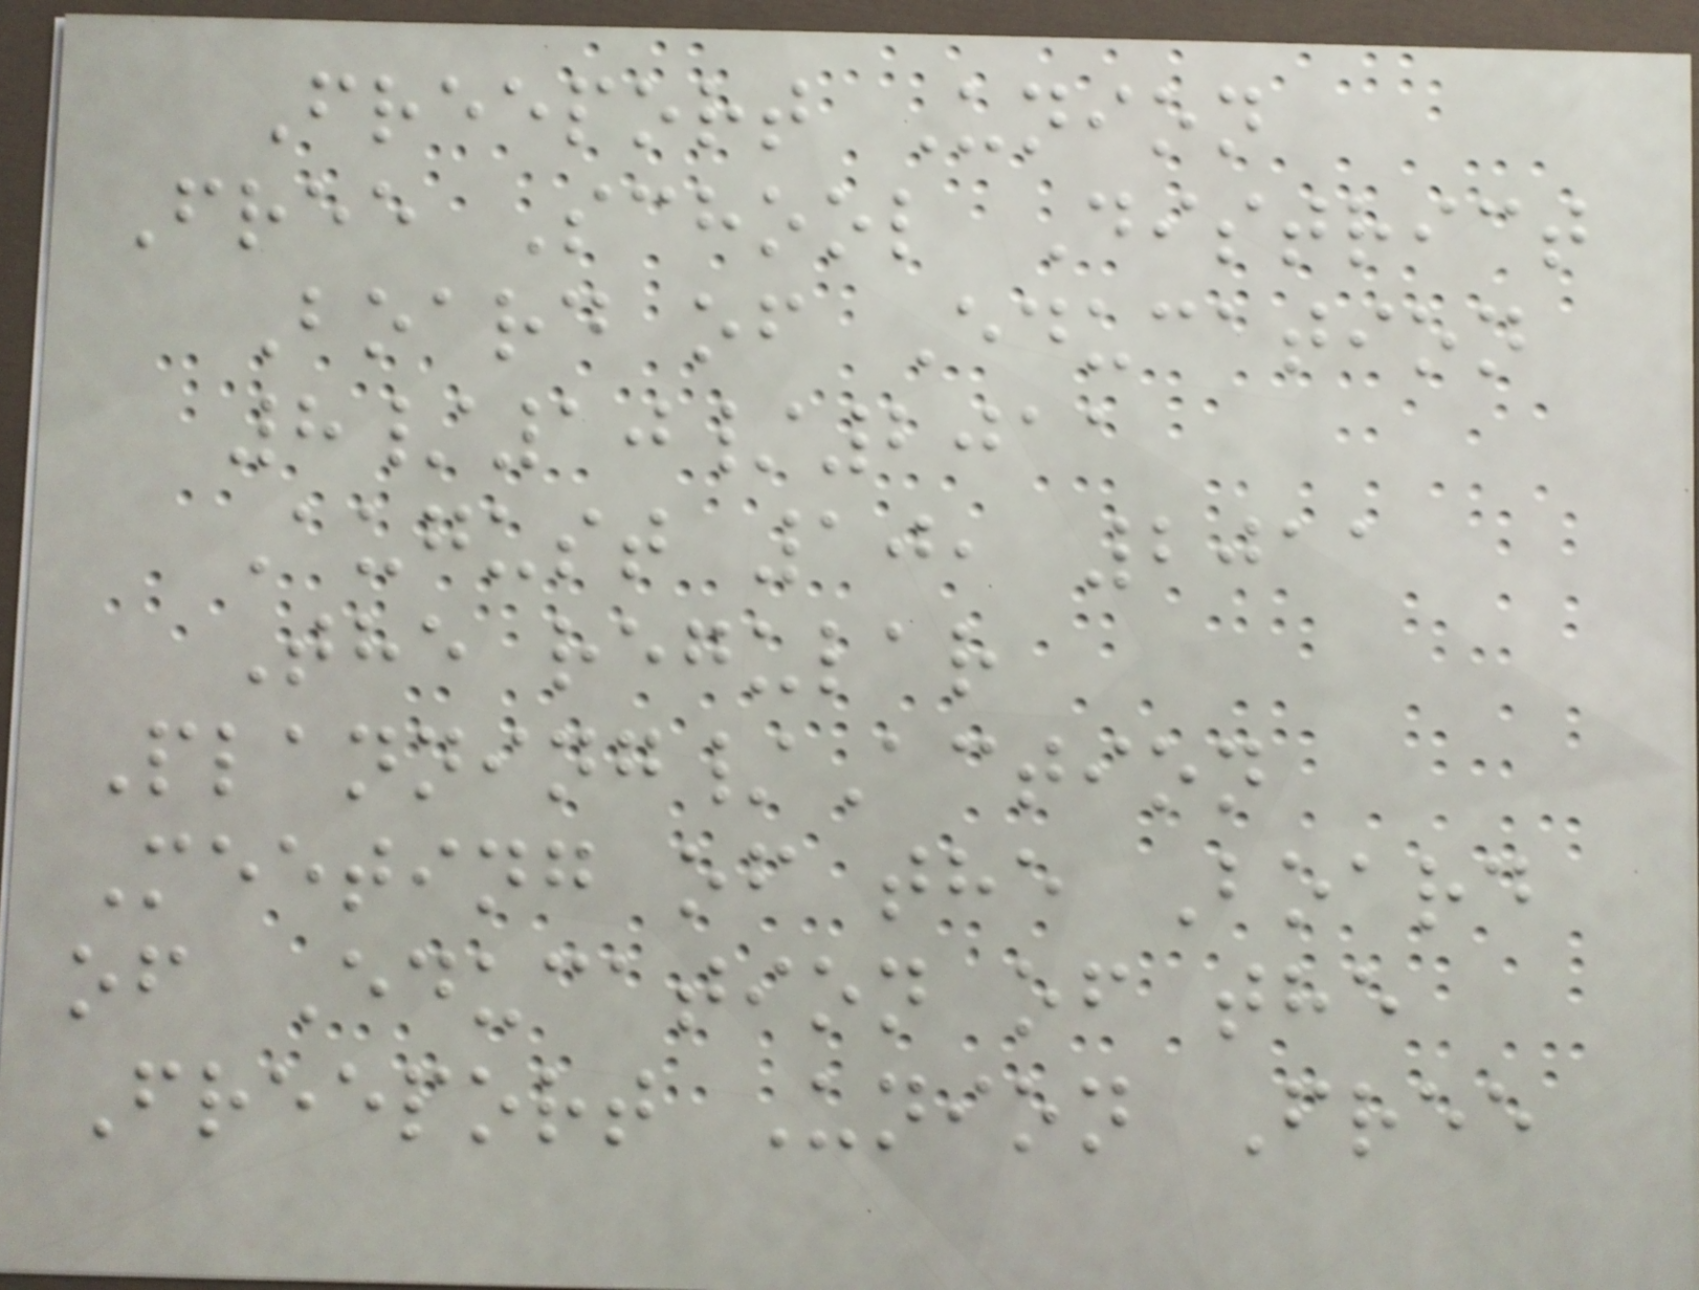Freeport Union
Free School District
Board of Education
8/10/2011
August 10, 2011
The regular
Planning/Action
Meeting of the Board
of Education of the
Freeport Union Free
